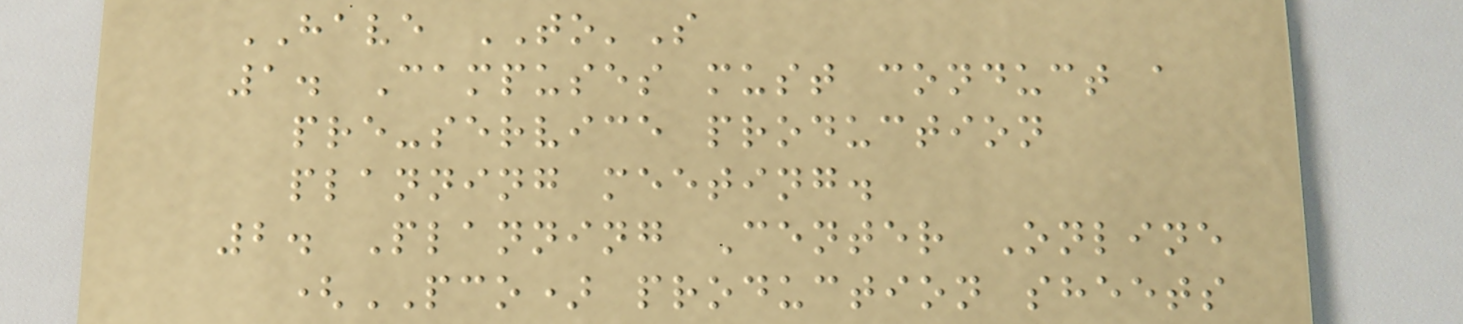HAVE TO'S
1. Campuses must conduct a
pre-service production
planning meeting.
2. Planning Center Online
(PCO) production sheets
